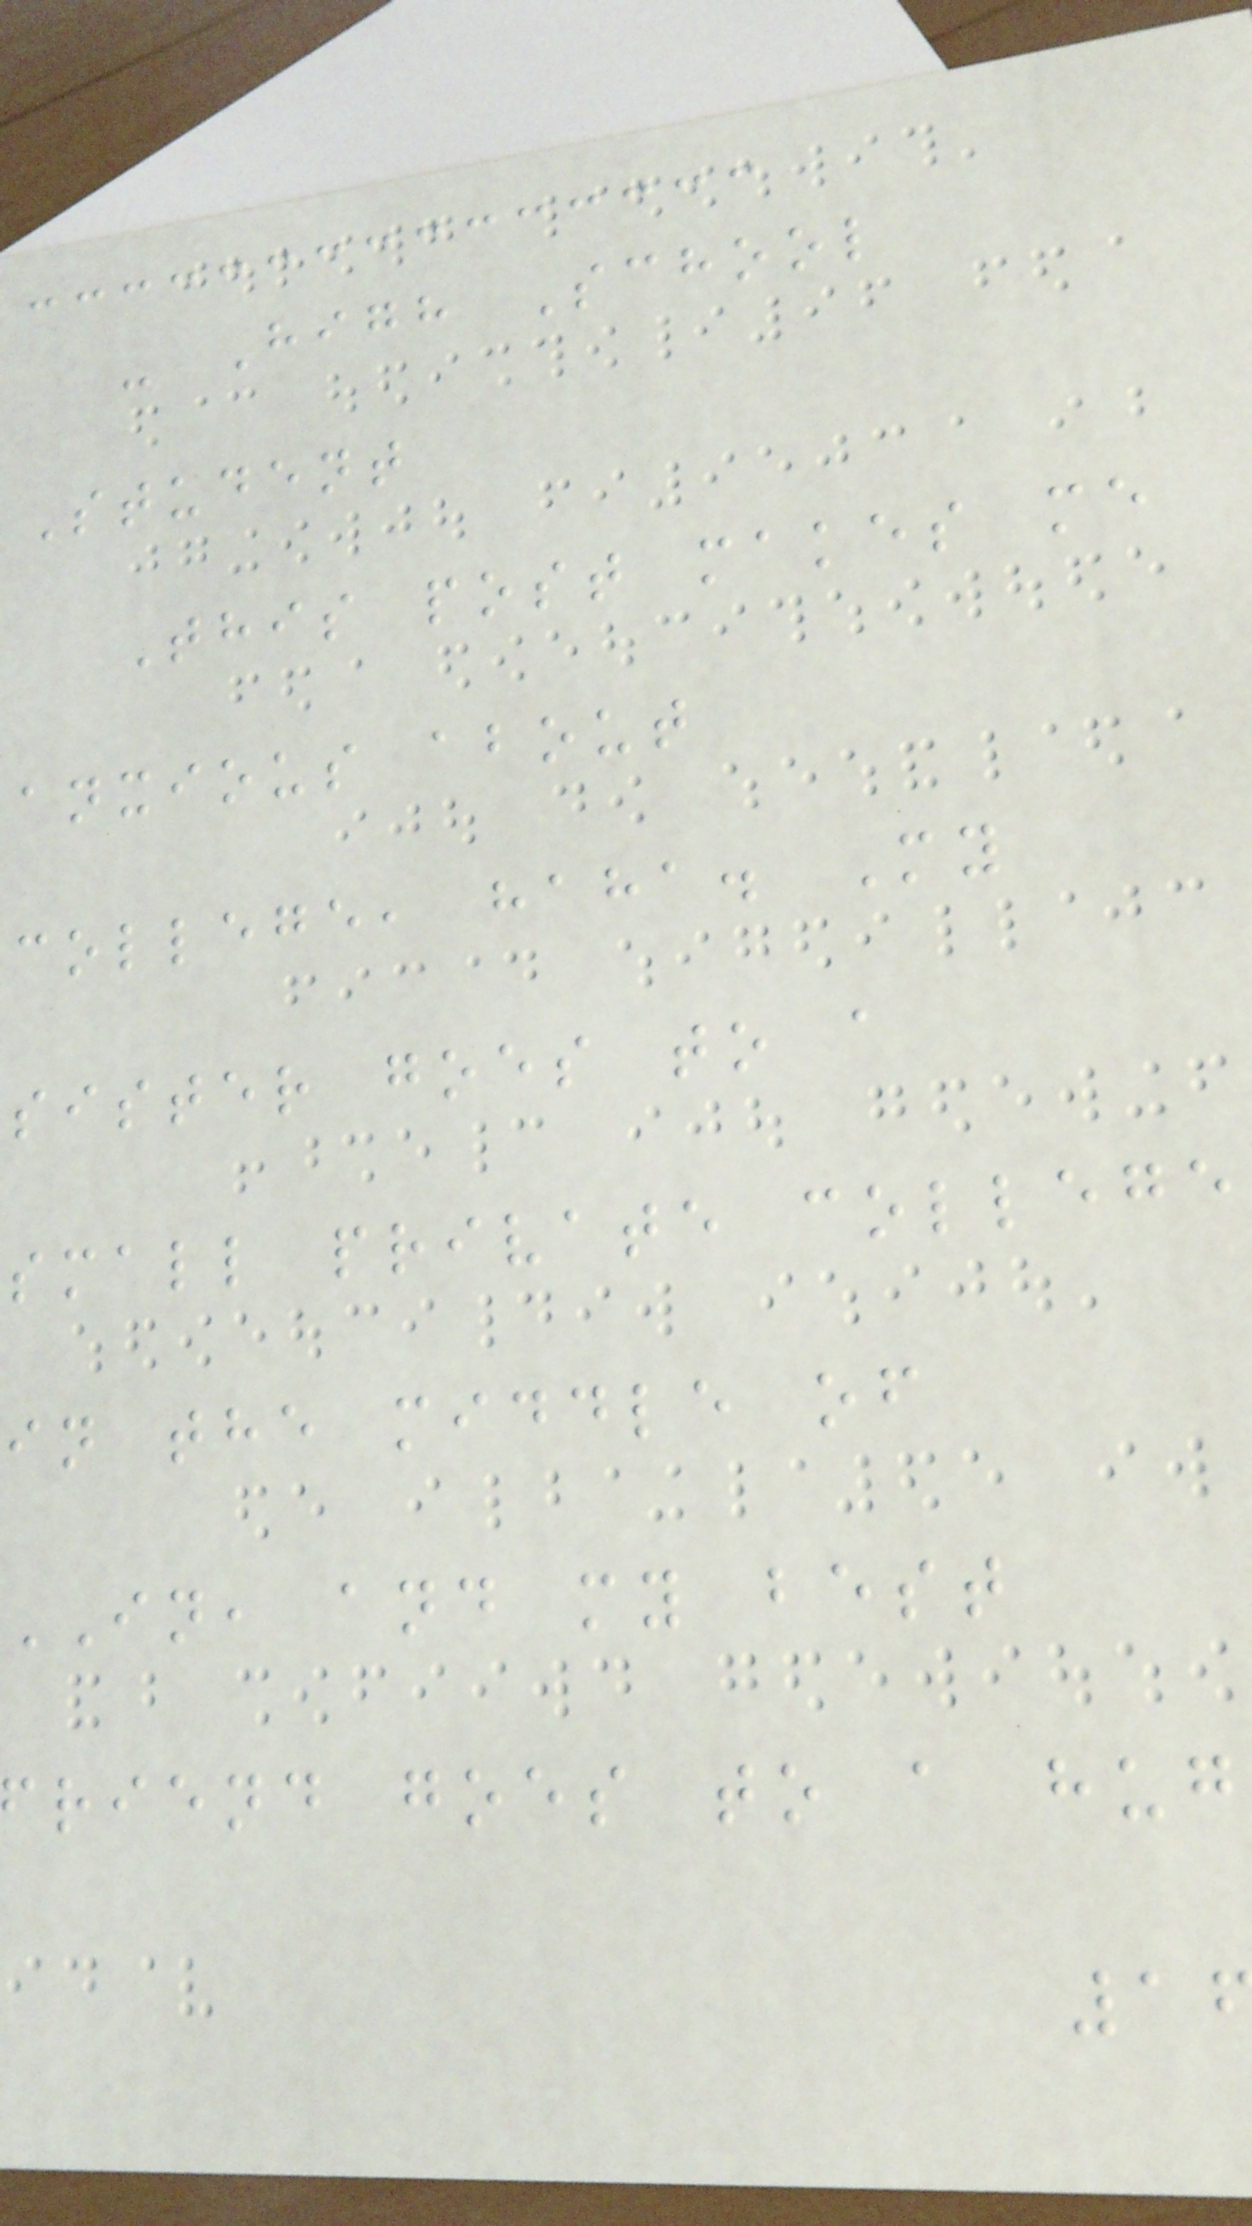- High School
Student
This post makes me
anxious about
college, haha. My
sister goes to a
small private college
in the middle of
IN, and my best
riend goes to a hug
